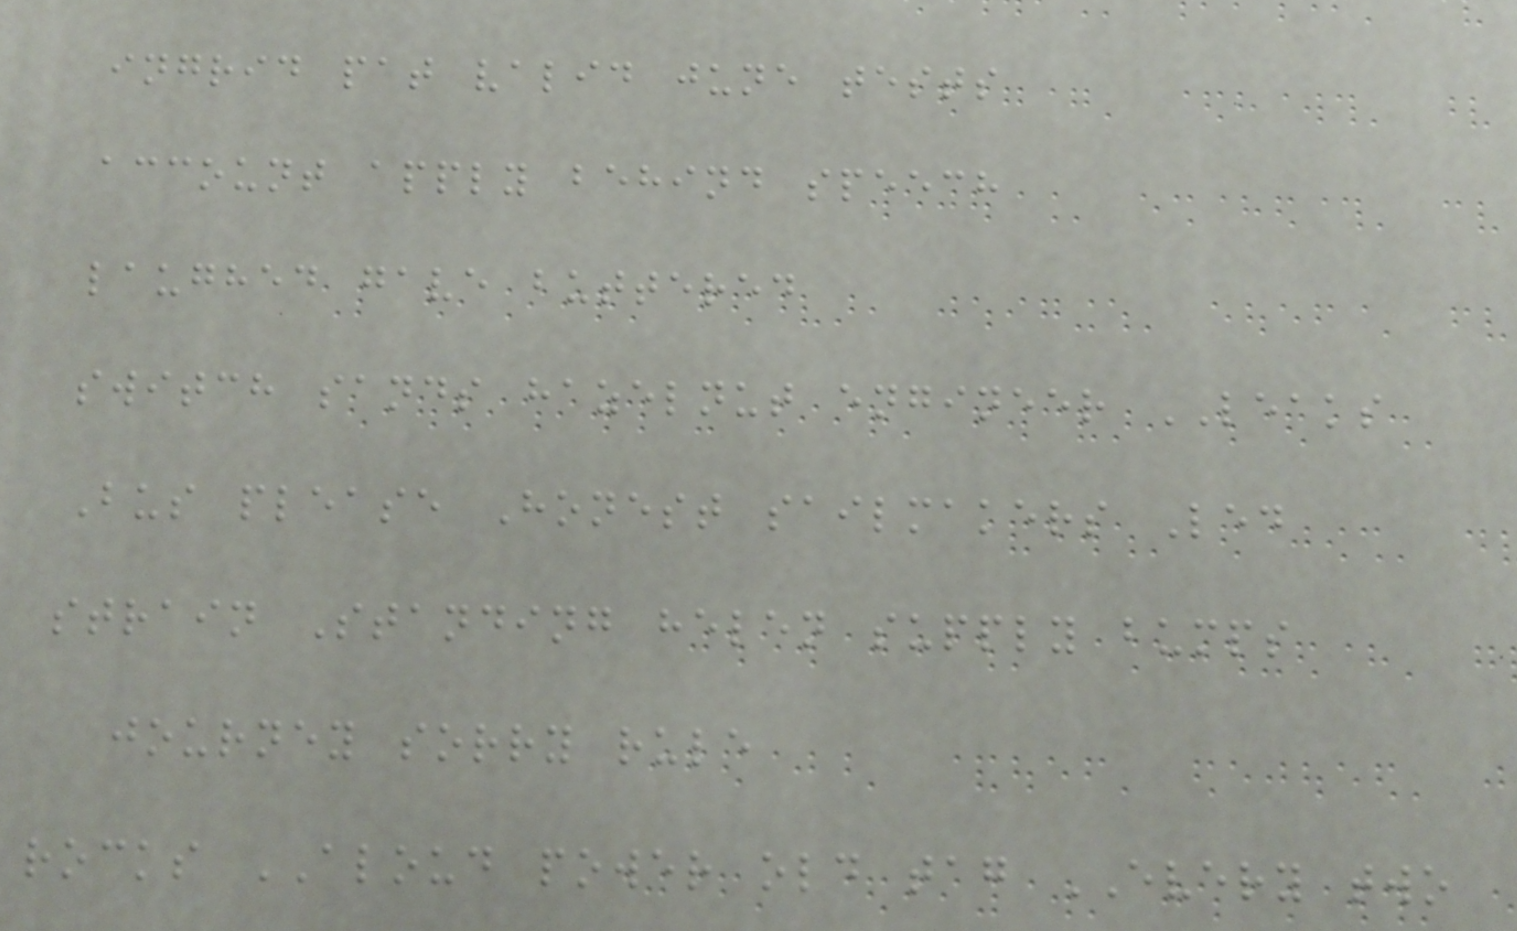ingrid pat valid june tests
account apply behind speech
laughed gave buttered
switch sands hazelnut engineer LEAKS
Bus please Honest sailmakers Led
strain Standing helen supply bumps
journey sorry rule
rocks ALOUD power old tag EVERY two
